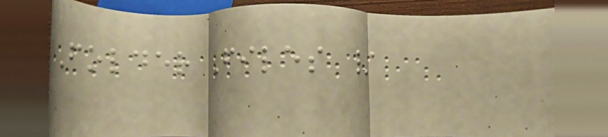Folder Files /
